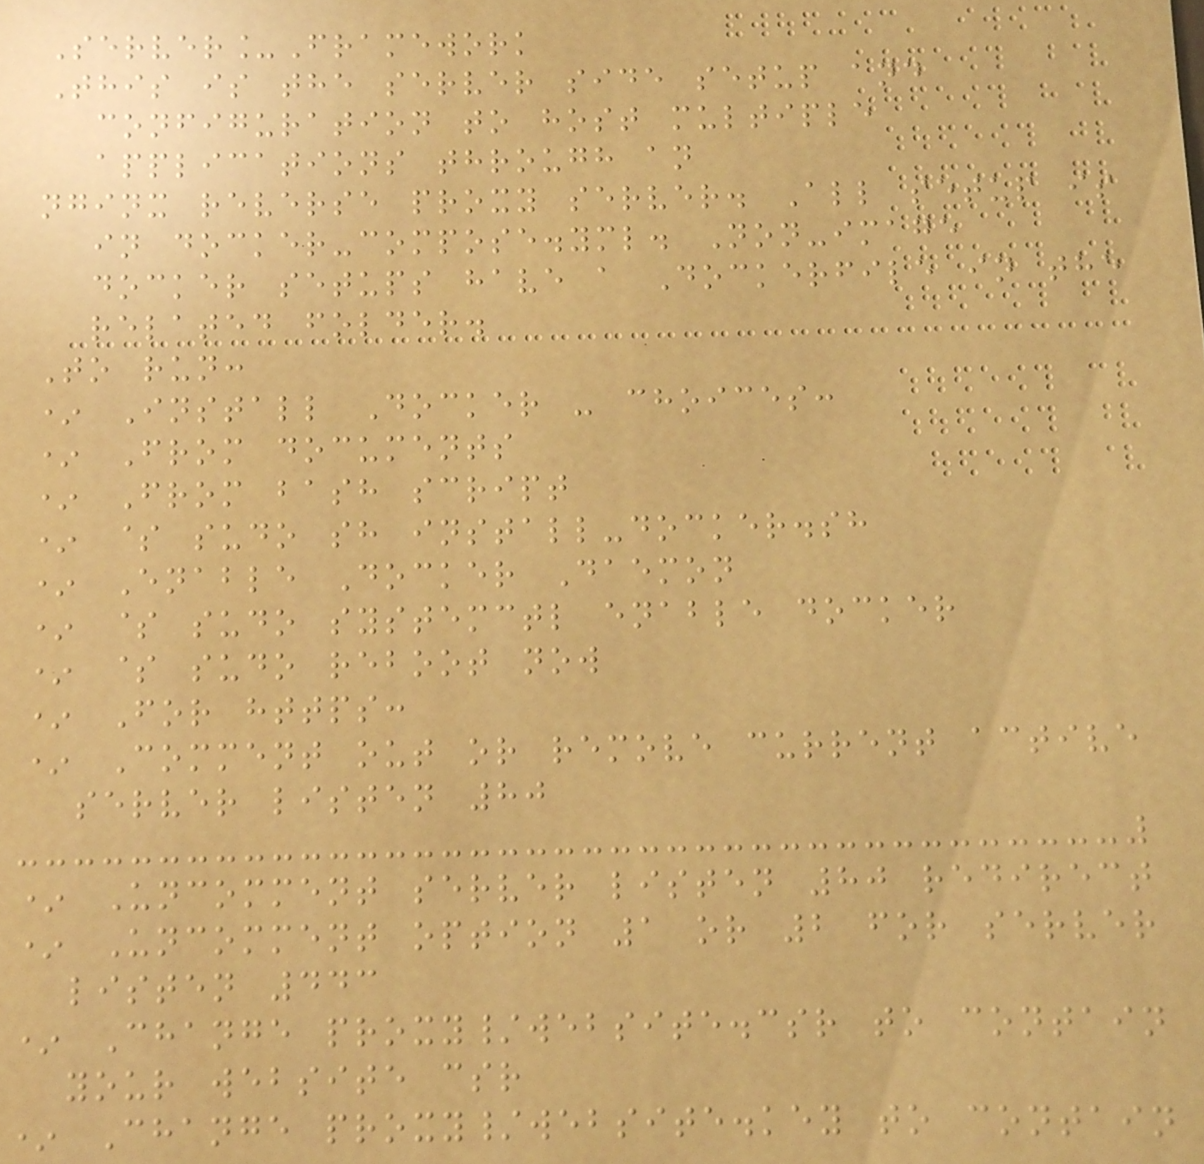Server_Framework
This is the server side setup and
configuration to host multiple
applications through an
nginx reverse proxy server. All setup is
in docker-compose.yml. Non-image
docker setups have a Dockerfile in the
related folder.
To run:
* Install Docker - choices:
* From documents
* From bash script
* $ sudo sh install-docker.sh
* Enable Docker Daemon
* $ sudo systemctl enable docker
* $ sudo reboot now
* For https:
* Comment out or remove current active
server listen 80
* Uncomment server listen 80 redirect
* Uncomment option 1 or 2 for server
listen 443
* Change proxy/website.csr to contain
your website csr
* Change proxy/website.key to contain
